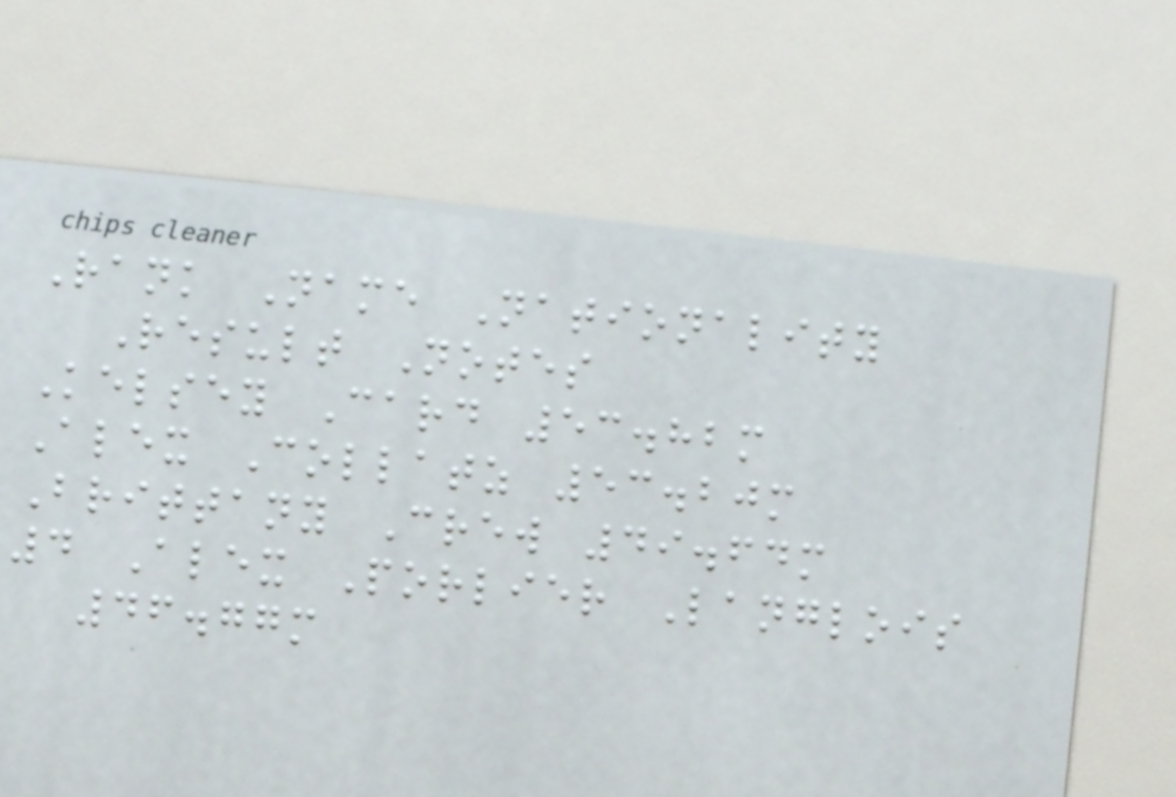Rank Name Nationality
Result Notes
Kelsey Card 53.82m
Alex Collatz 53.20m
Brittany Crew 49.64m
4 Alex Porlier Langlois
46.77m
